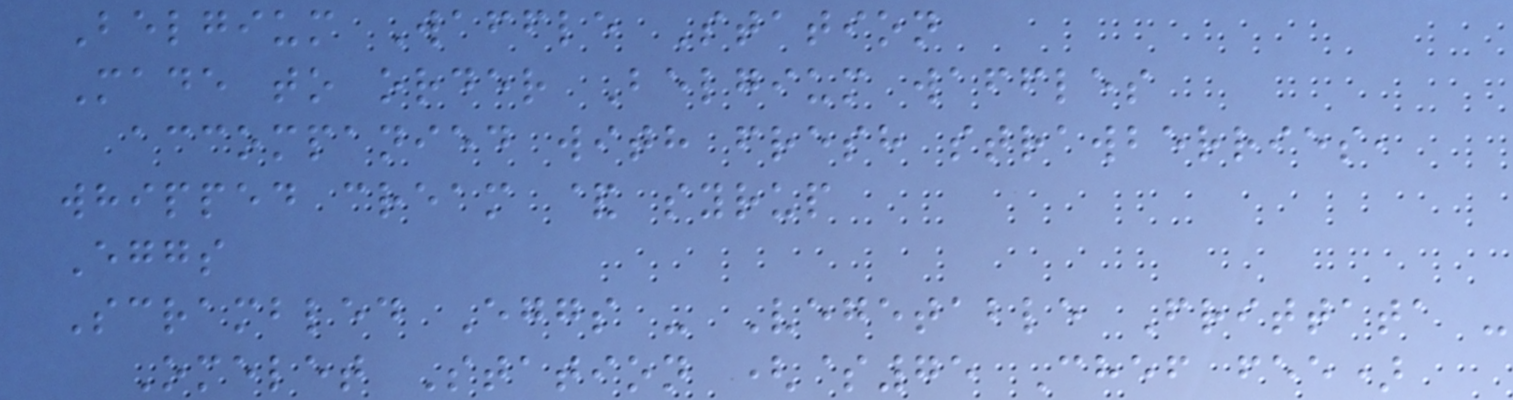Belgium Waffle Station
Made to order Belgium waffles
accompanied with fresh strawberries,
whipped cream & syrup
Eggs
Scrambled Eggs - Vegetable Frittata -
Omelet Station ($75 Chef fee)
